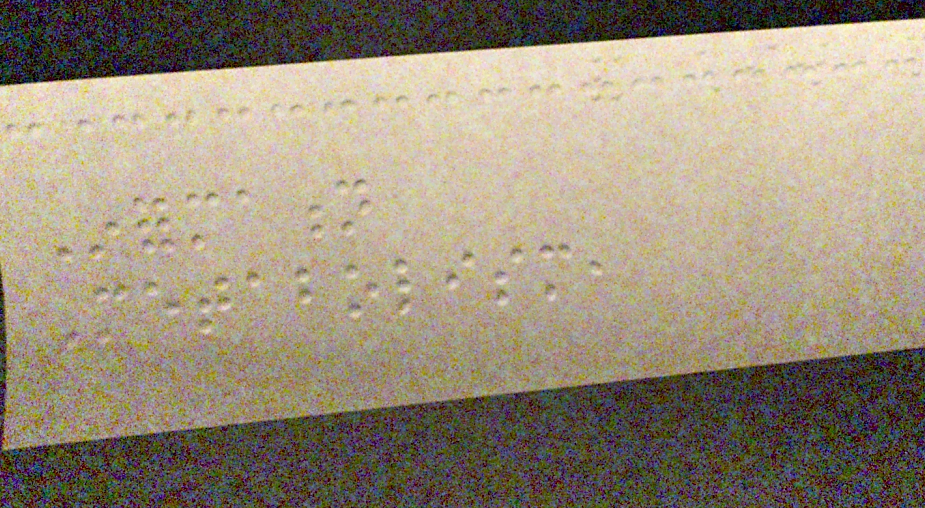Information
Metabolism,
